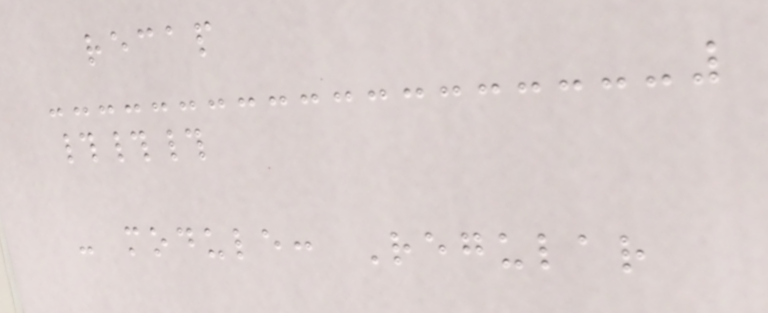recap
###
- module: Regular
